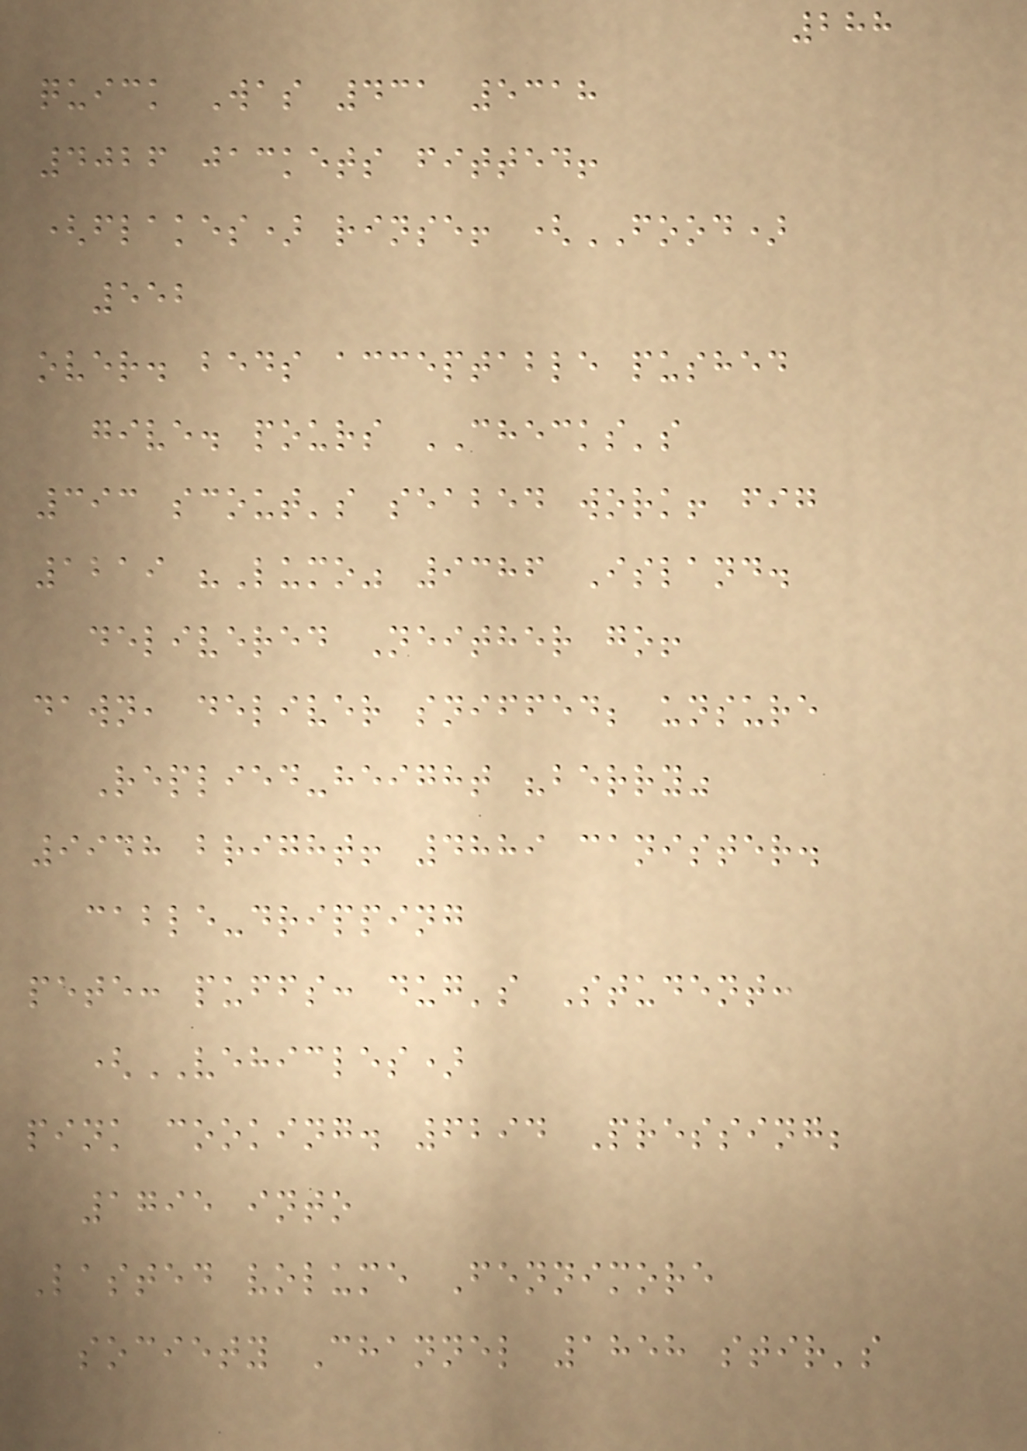288
quick Was 431 5318
4026 jackets fitted!
(flakes) rinse! (FOOD)
552
over. beds acceptable pushed
give. pours CHECKS's
393 scout's seabed work! fig
1219 "Lumo" 9386 Island.
delivered Neither go!
dawn, deliver sniffed; unsure
Replied-height "berry"
9948 bright! 4889 canister.
cable-dripping
pete: puffs: dug's Student:
(VEHICLES)
pink cooking. 6294 Pressing;
1795 into
Lasted volume Fennimore
society Channel 1858 stir's
